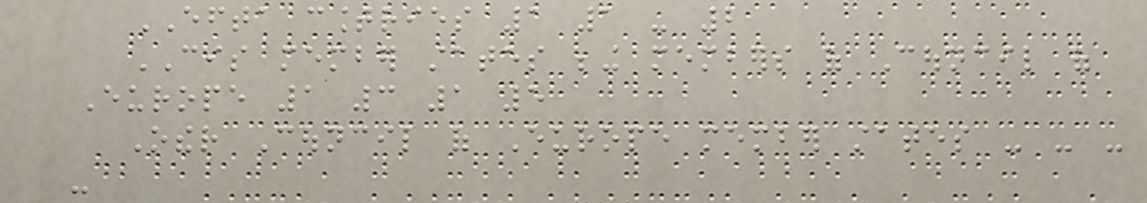EFTA countries 1 1 - 2
CIS member states being members of Council of
Europe 1 3 1 5
Other Council of Europe member states - - -
-
